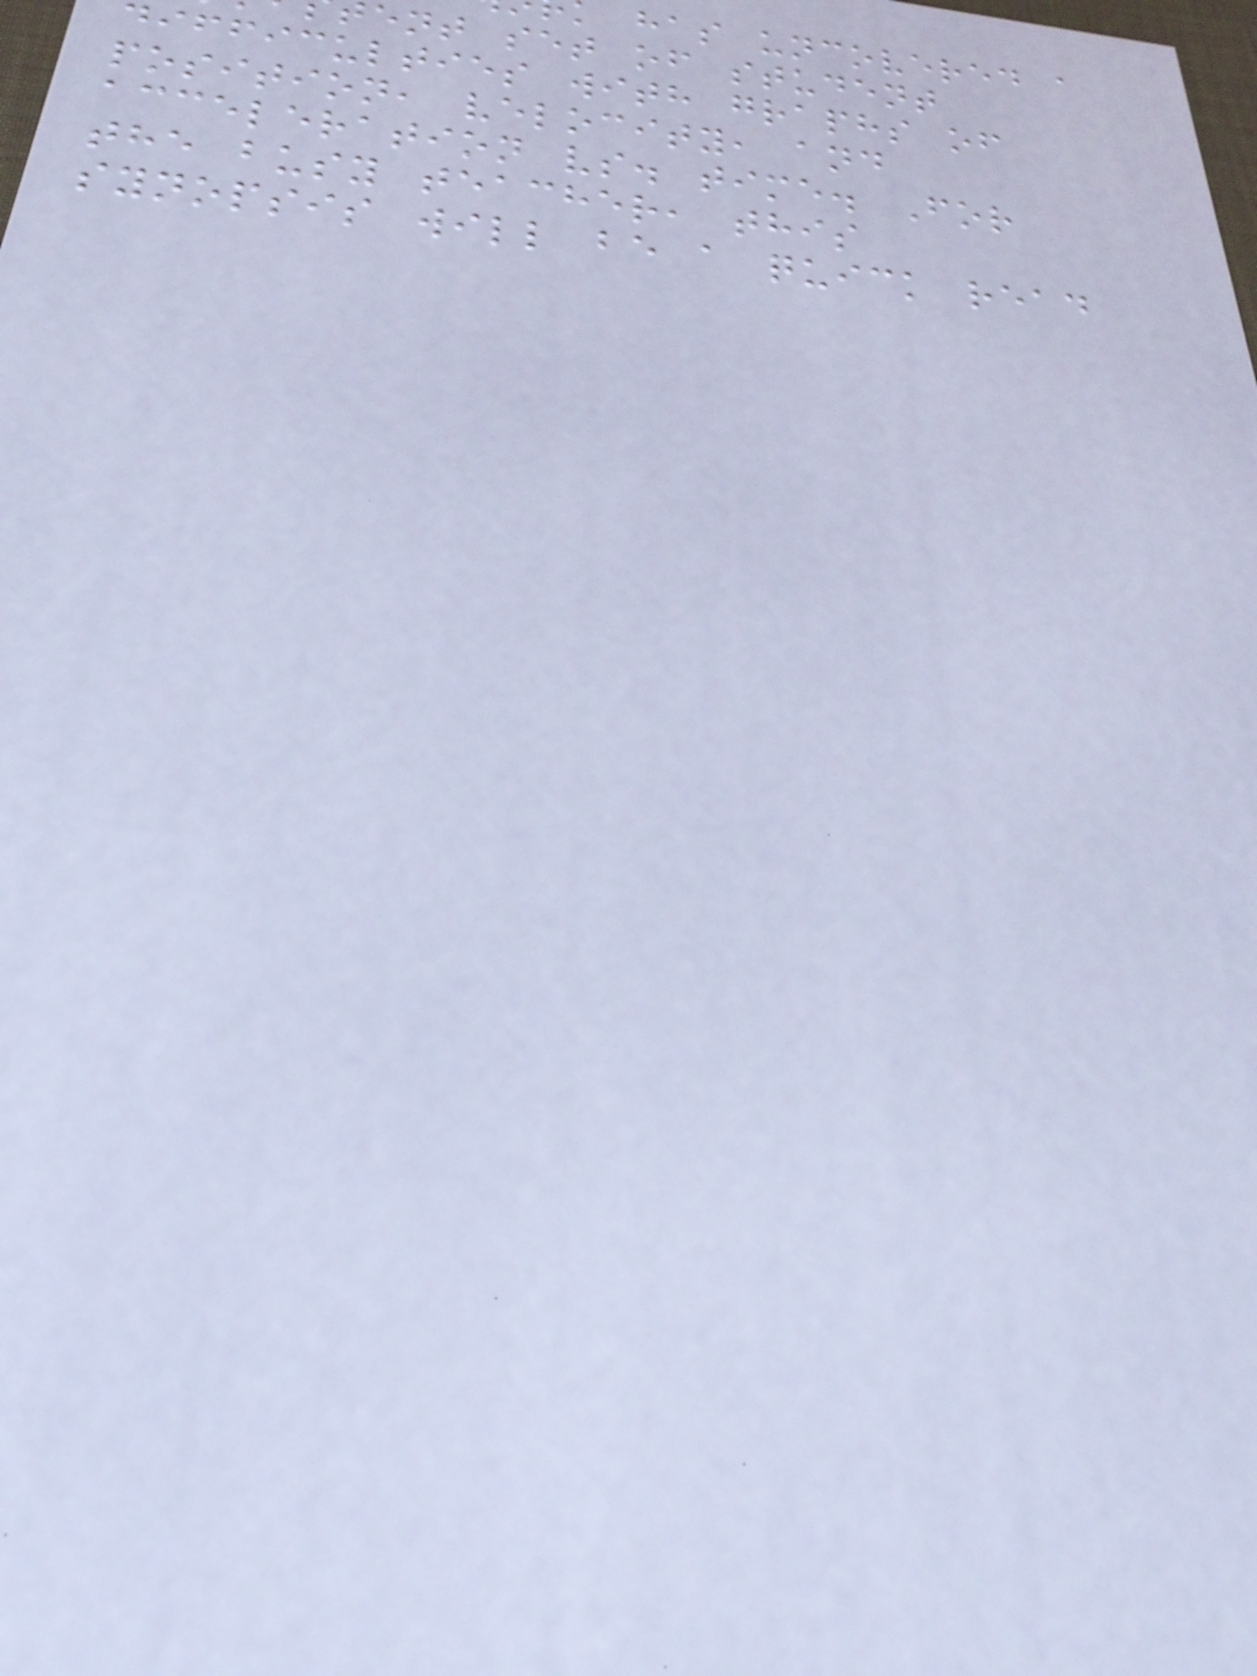has uncovered a
ent set of student
difficulties with graphs of
position, velocity, and
acceleration vs. time. For
the busy teacher, this
synopsis will be a quick read
